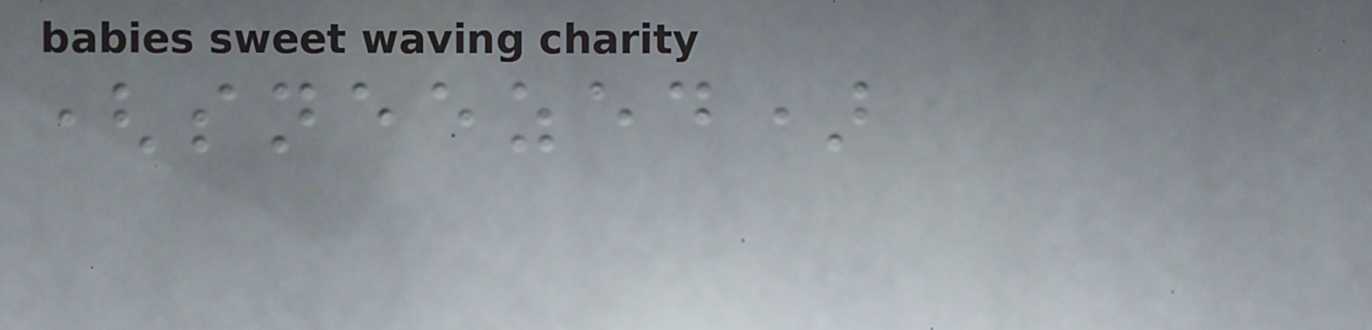(sneezed)
